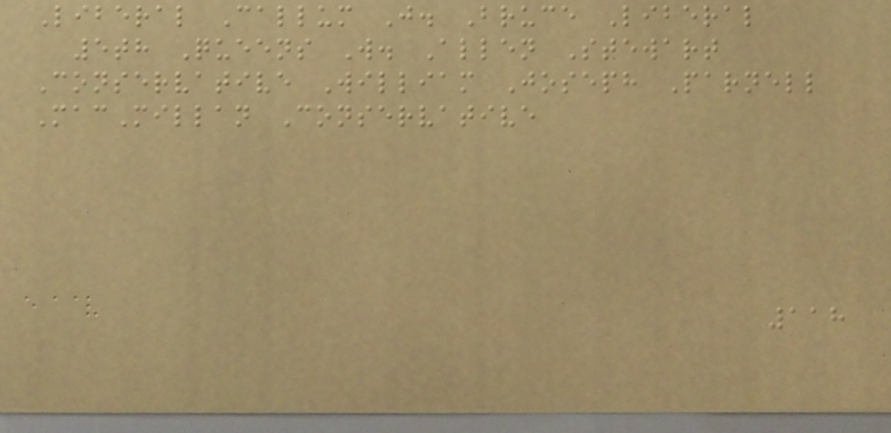Liberal Callum J. Bruce Liberal
5th Queens W. Allen Stewart
Conservative William Joseph Parnell
MacMillan Conservative
118
